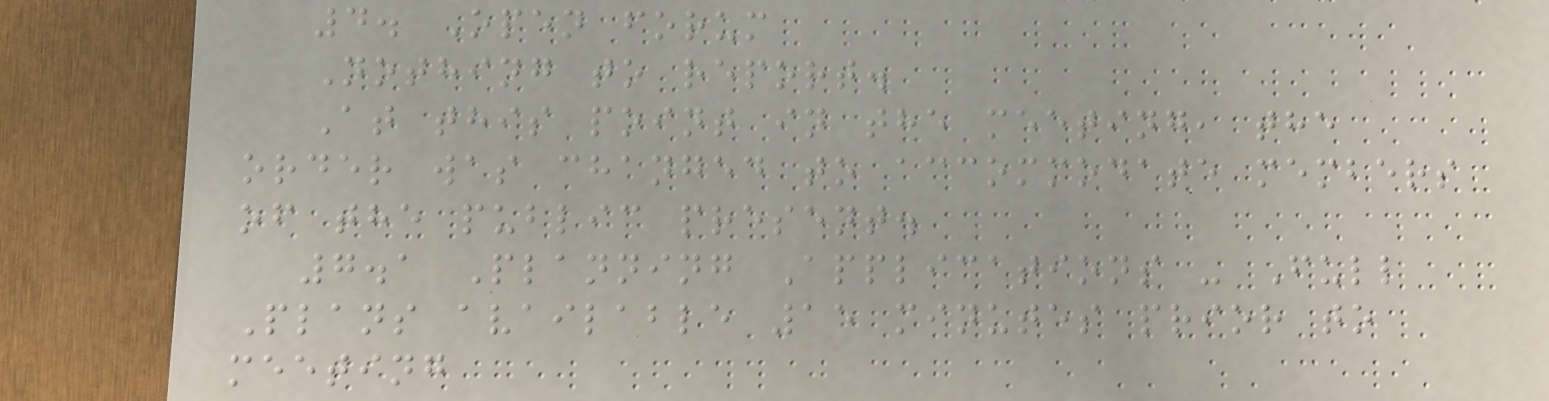4. Open forum
Nothing to report.
At this point in the meeting, the
order was changed to accommodate members
of the public present.
7.1 Planning Applications - Full
Plans available 15 minutes prior to
meeting
